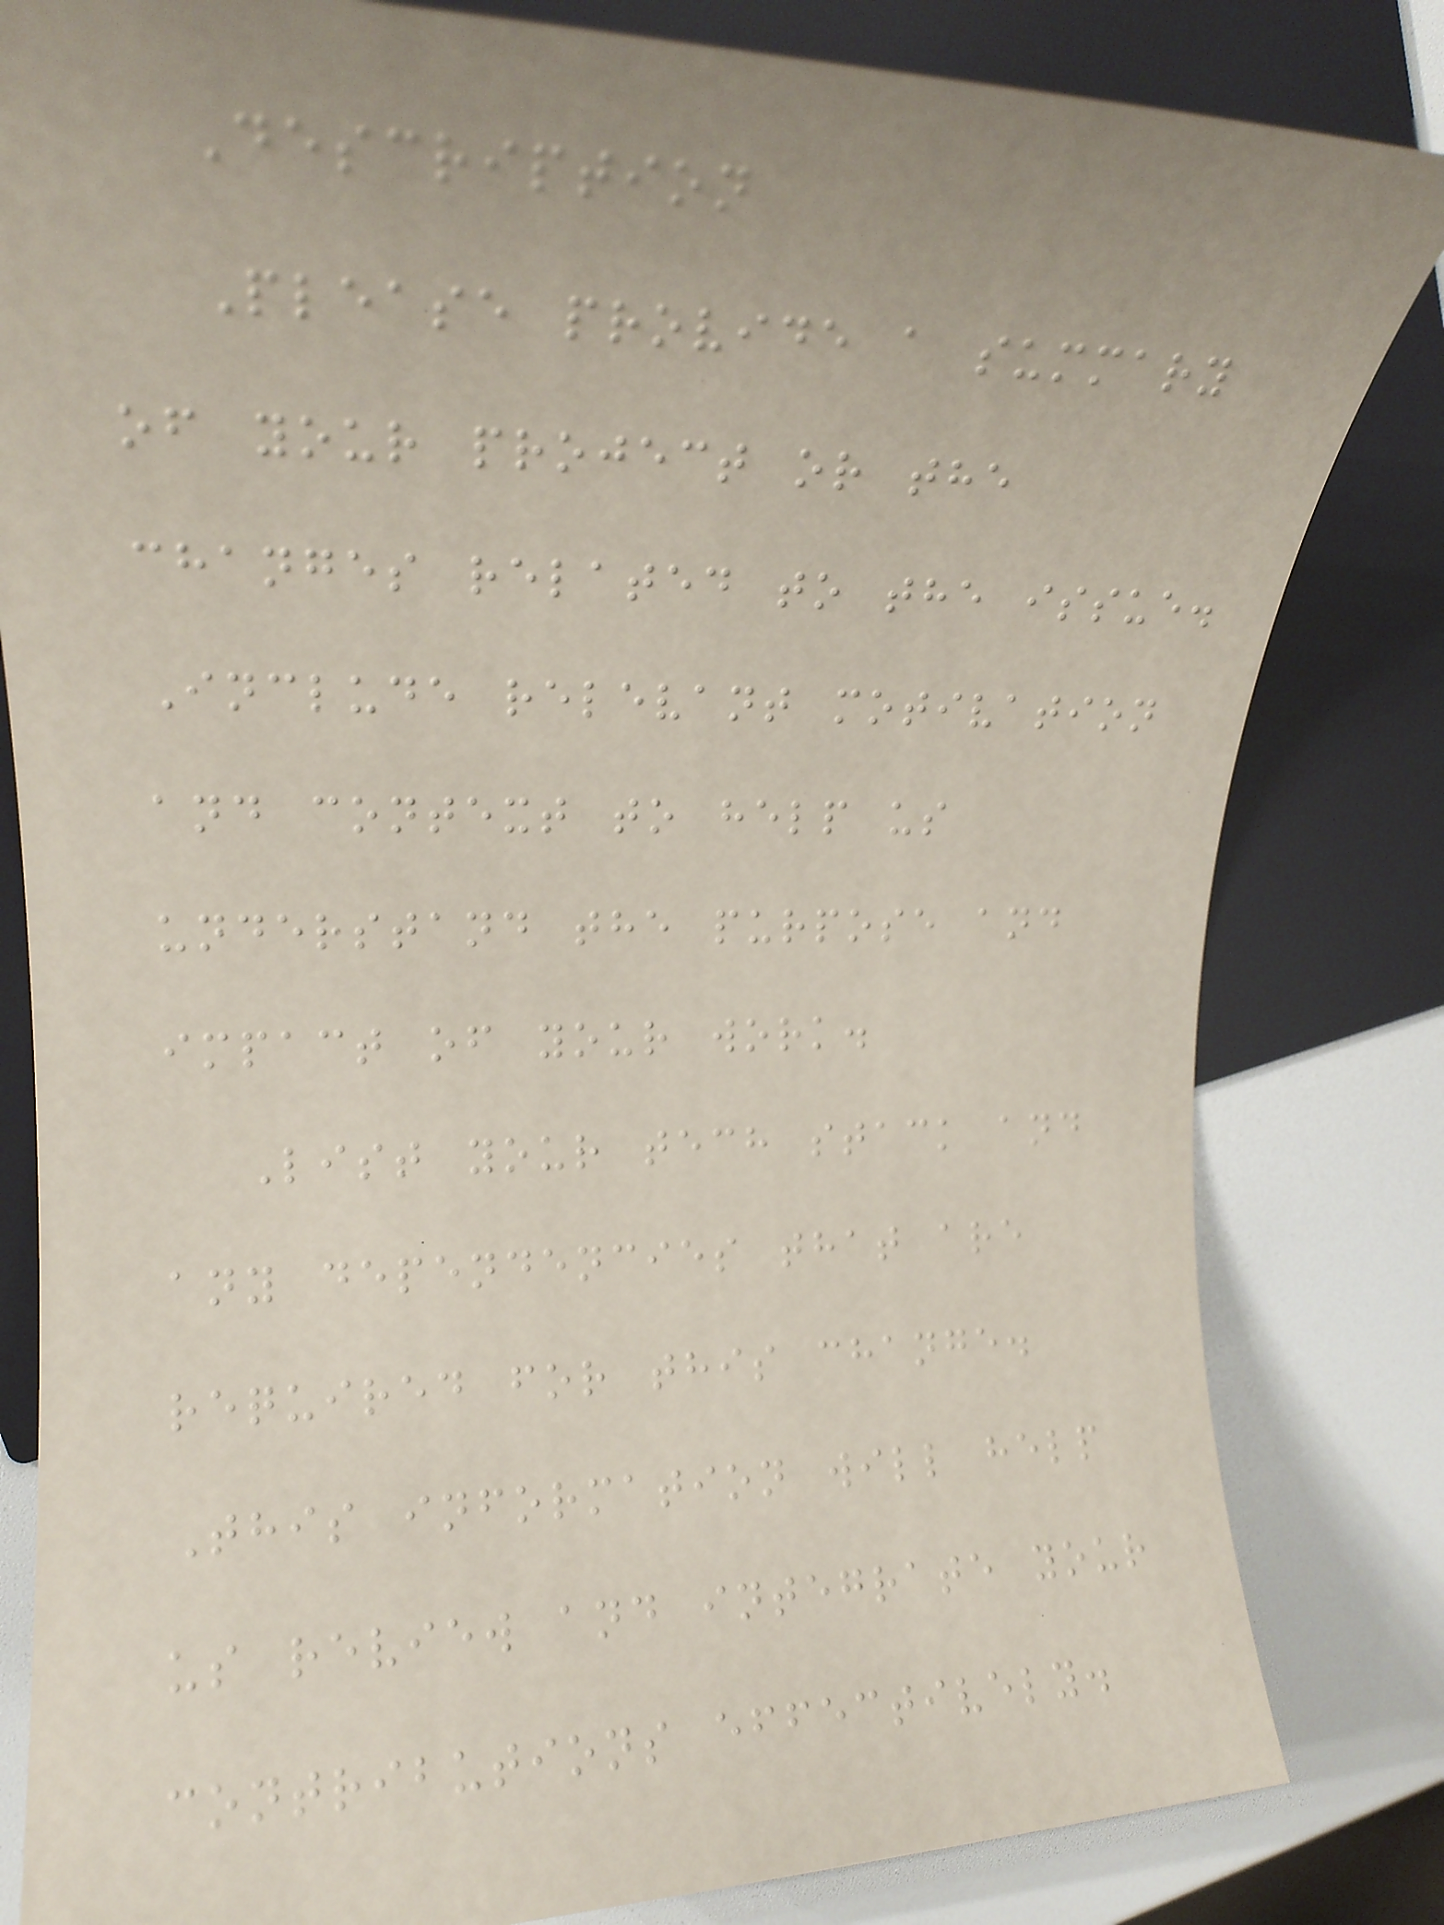Description
Please provide a summary
of your project or the
changes related to the issue.
Include relevant motivation
and context to help us
understand the purpose and
impact of your work.
List your tech stack and
any dependencies that are
required for this change.
This information will help
us review and integrate your
contributions effectively.
